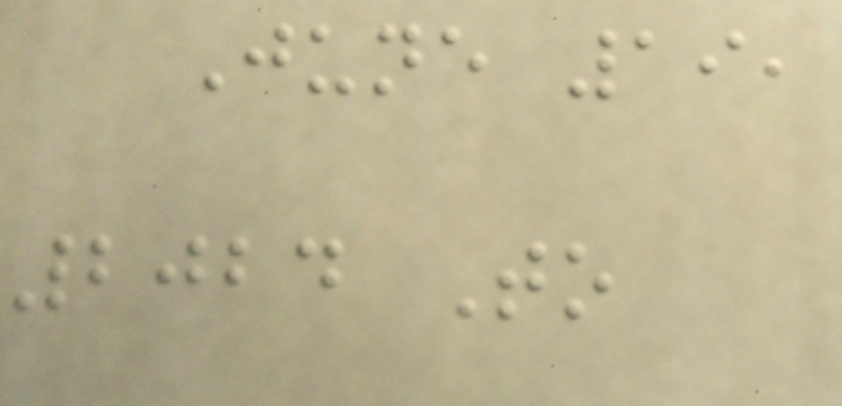June 19,
2024 To
